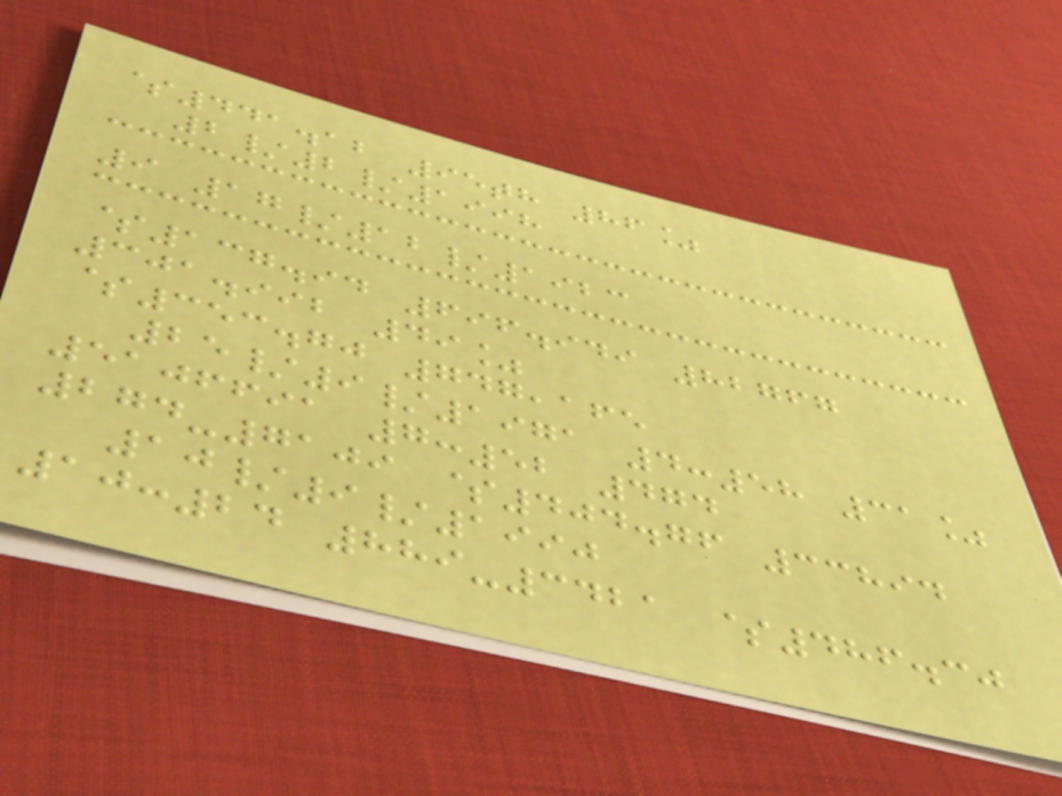$441.12 95th 86%
2/2/1998
9 17/12/1923
$137.94 696.949 82767
301.992 49%
$353.70 747,165
25/9/1971 4:58 31%
5106691 7:52 474
274-7109 $404.76 33894
10/9/1990
10:24 889-3421 $486.30
